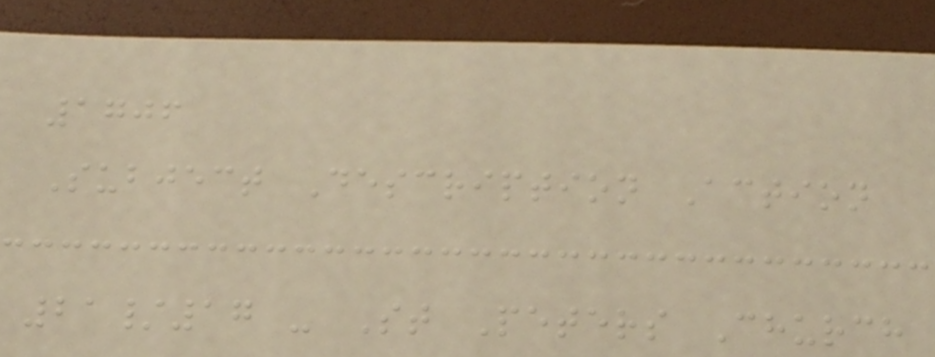1706
Subject Description Action
21/17 - St Peters Church
